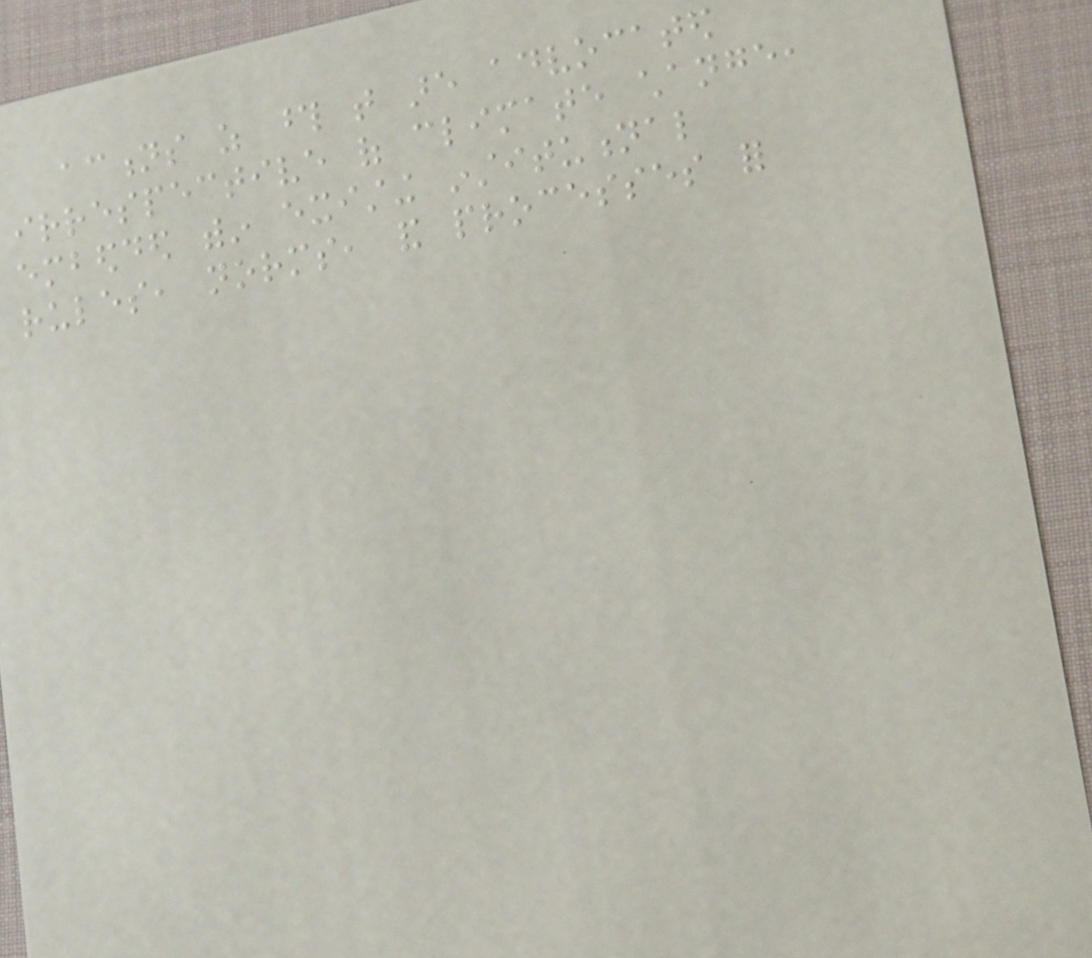actions as those that are advocated
irrespective of climate change,
embedded within existing institutional
rules, norms, and processes for
